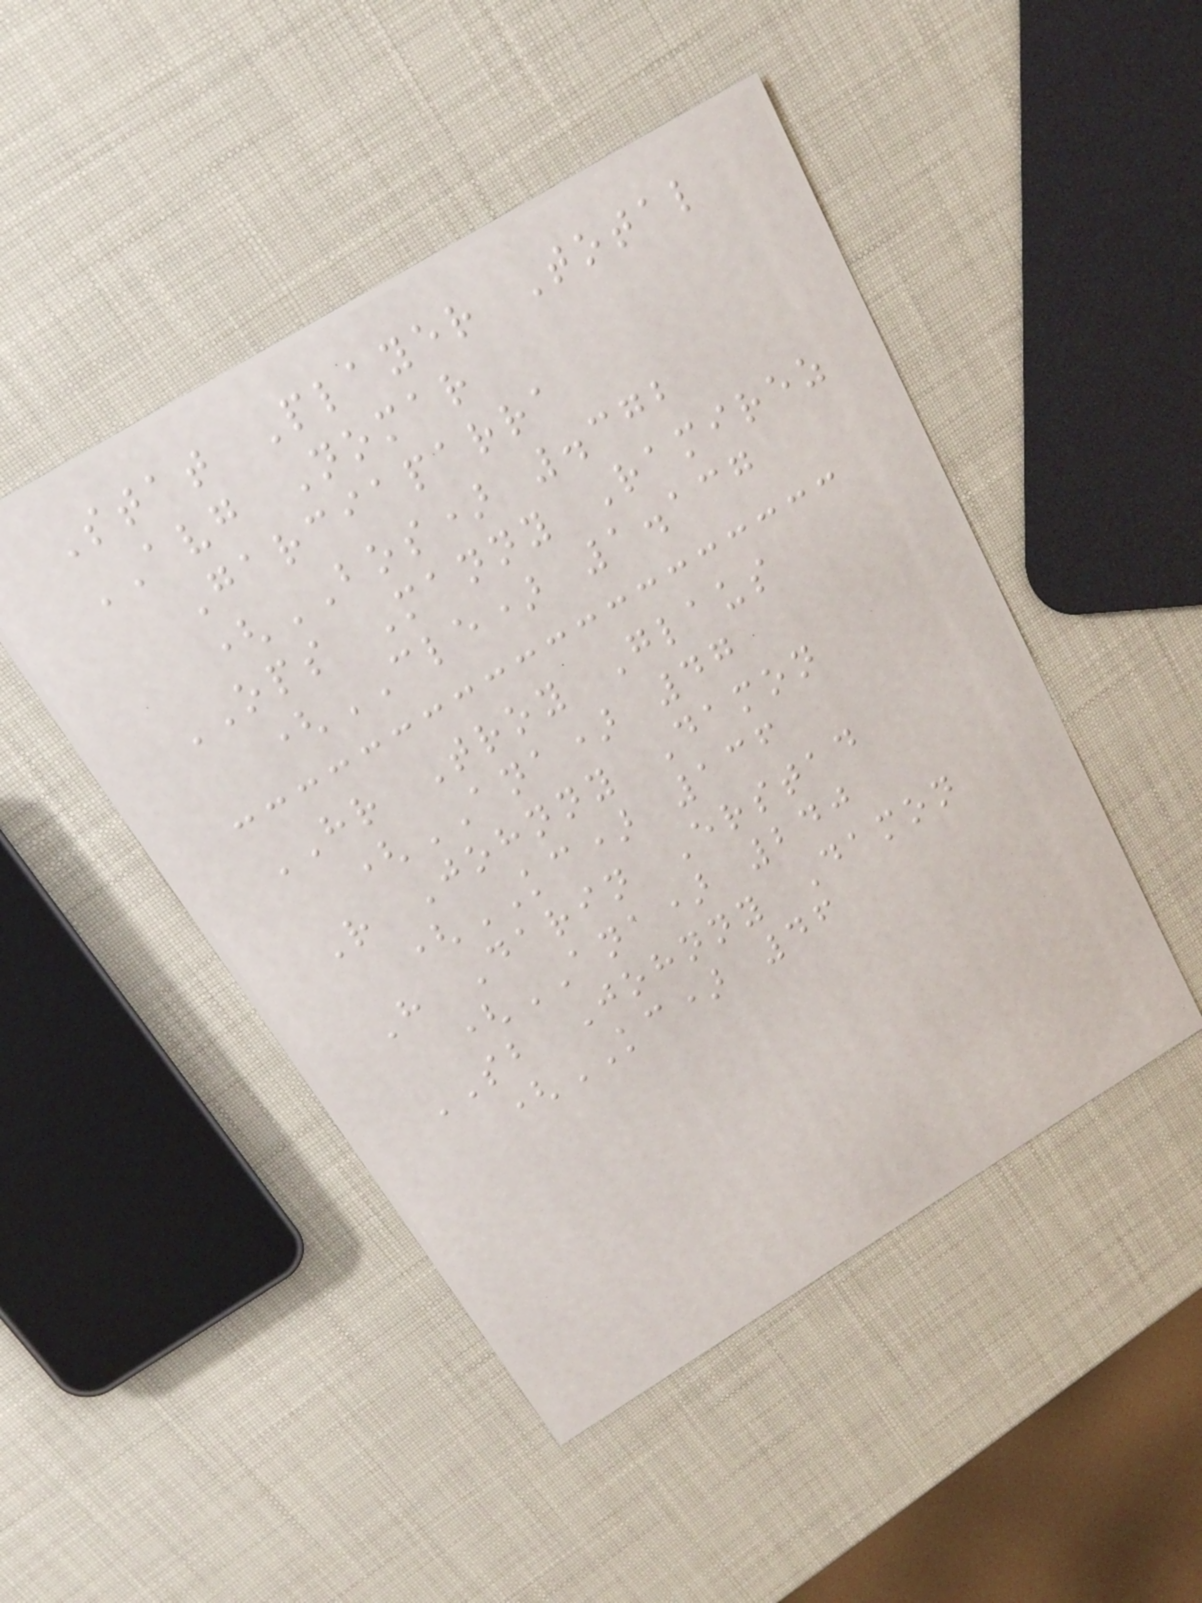Stat Player Total
AVG Nomar
Garciaparra
(BOS) .372
OPS Manny Ramirez
(CLE) 1.137
HR Troy Glaus
(ANA) 47
R Johnny Damon
(KC) 136
H Darin Erstad
(ANA) 240
SB Johnny Damon
(KC) 46
